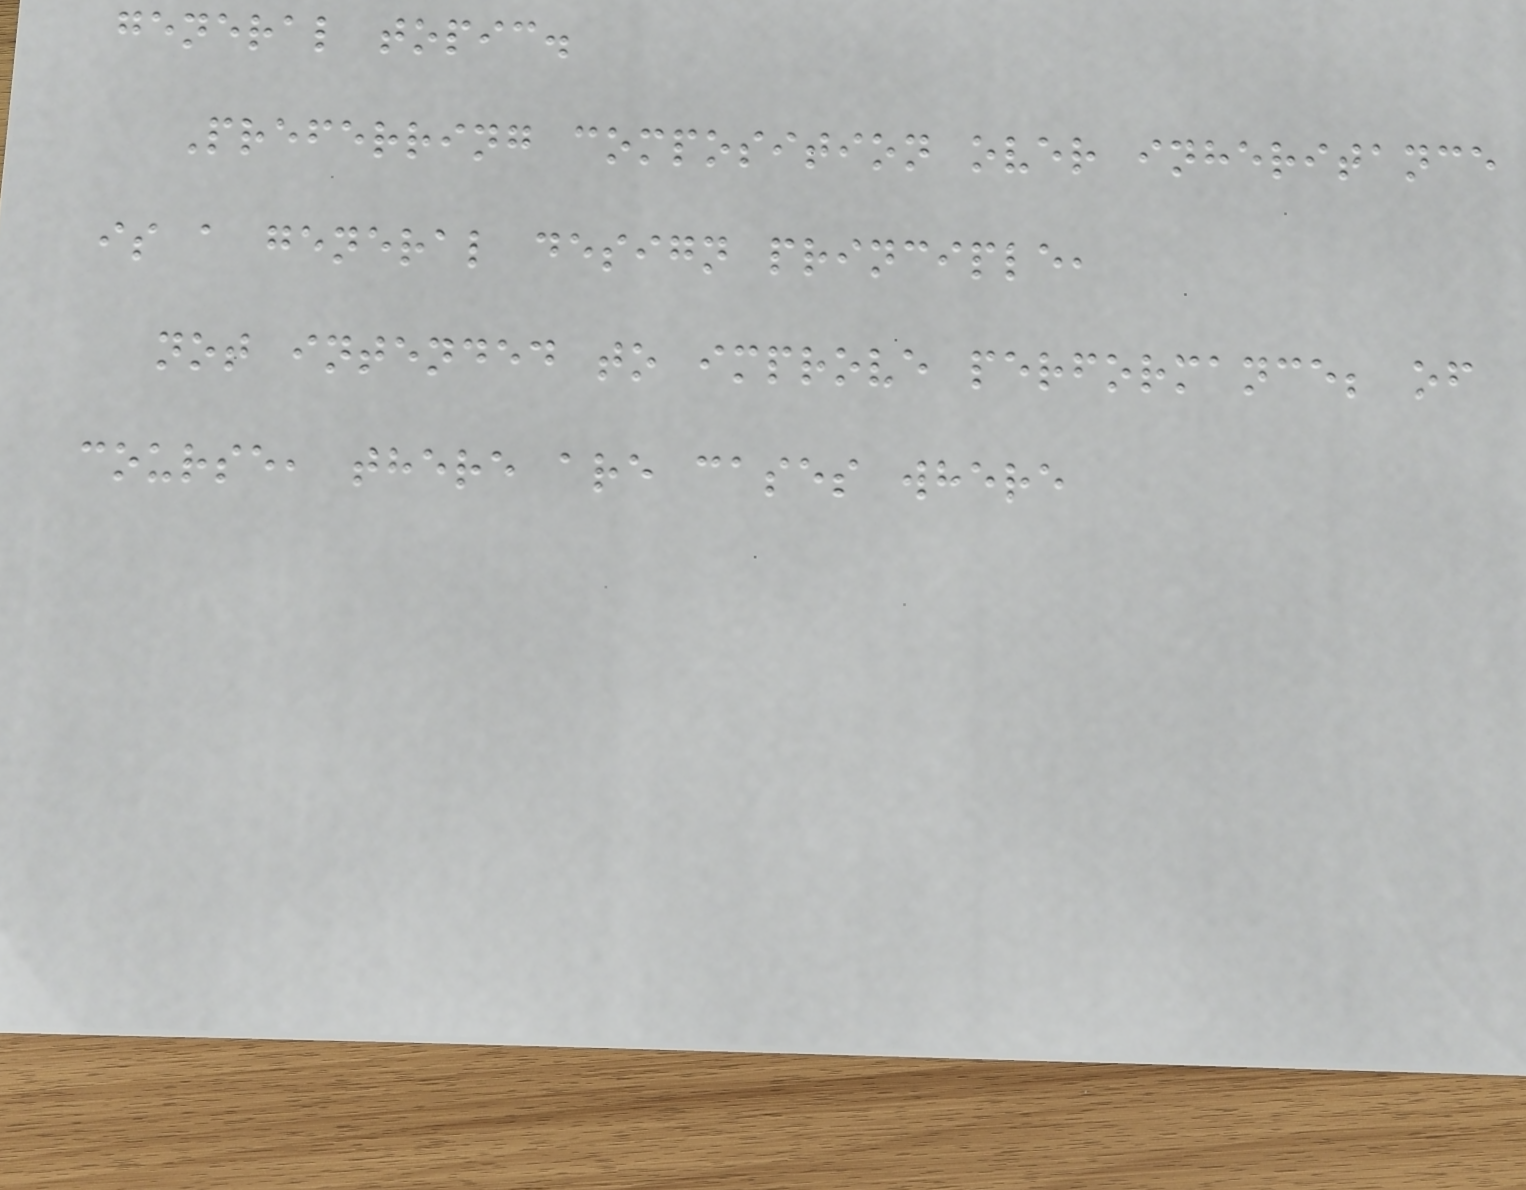general topic.
Preferring composition over inheritance
is a general design principle,
not intended to improve performance; of
course, there are cases where
